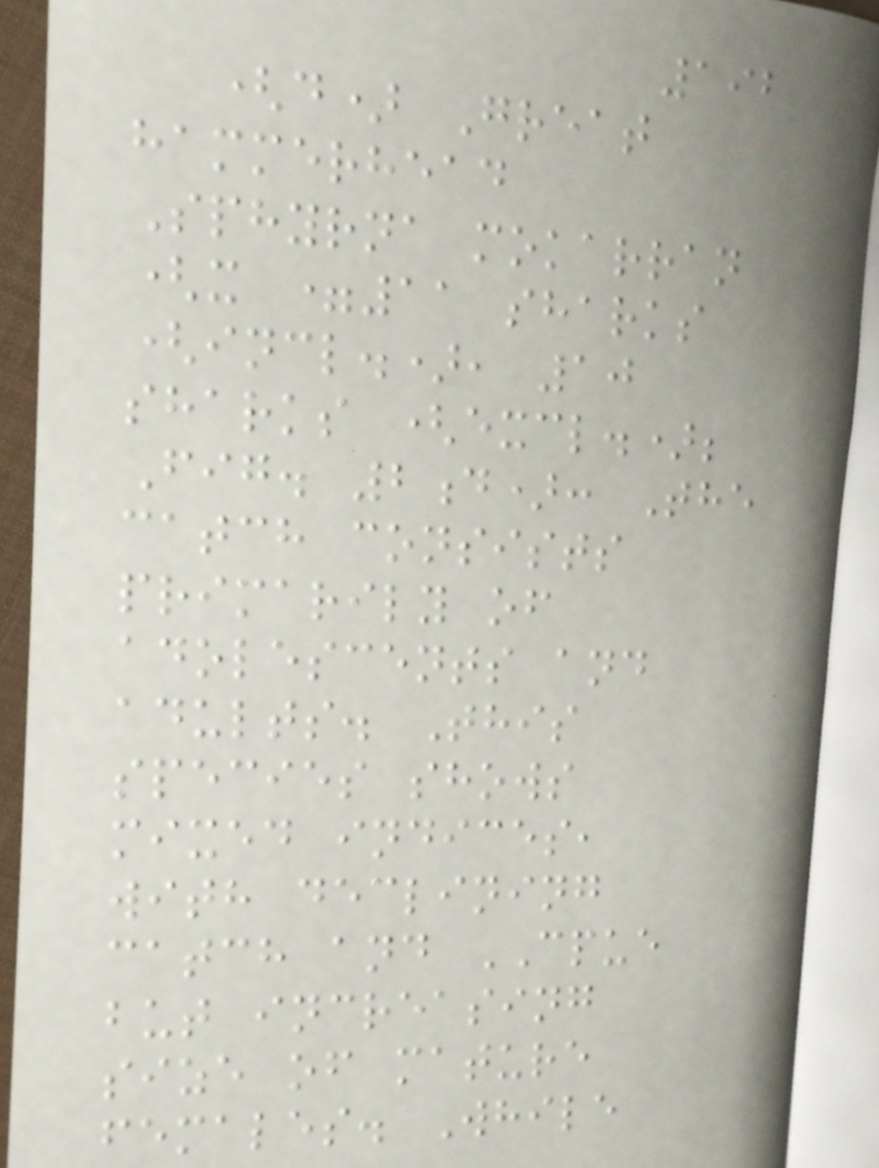192
(d) Great
hammerhead
Sphyrna mokarran
(x =11 sharks
(incl.), 10
sharks (excl.);
Fig. 2d): The
catch consists
primarily of
adolescents and
adults. This
species shows
mixed indices,
with declining
catch and CPUE
but increasing
size of mature
females. While
